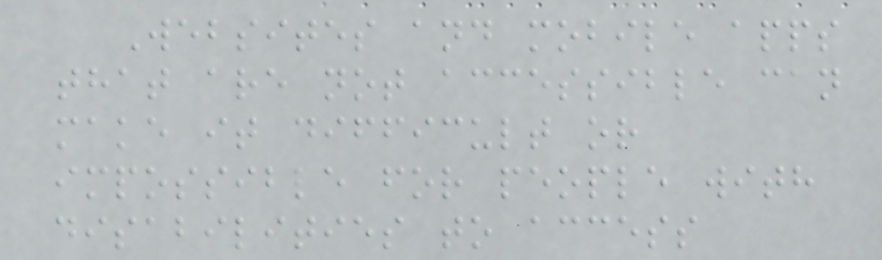Websites and mobile apps
that are not accessible can
make it difficult or
impossible for people with
disabilities to access
